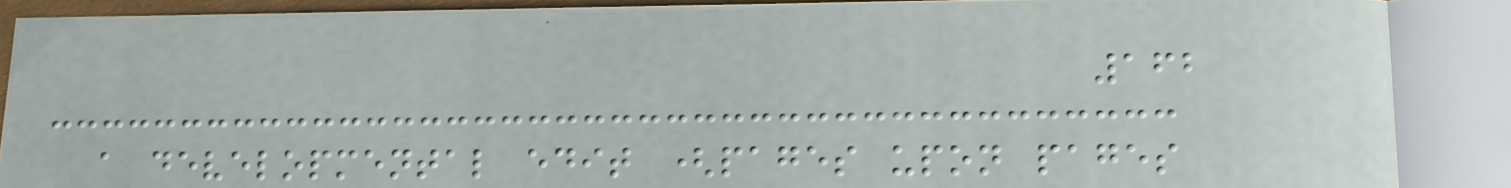162
a developmental edit (pages upon pages
